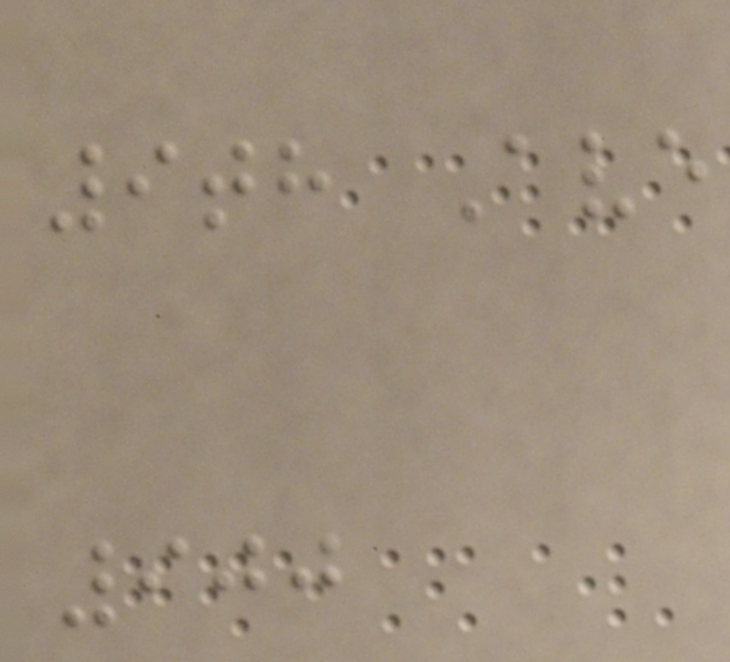9th Ave
900
